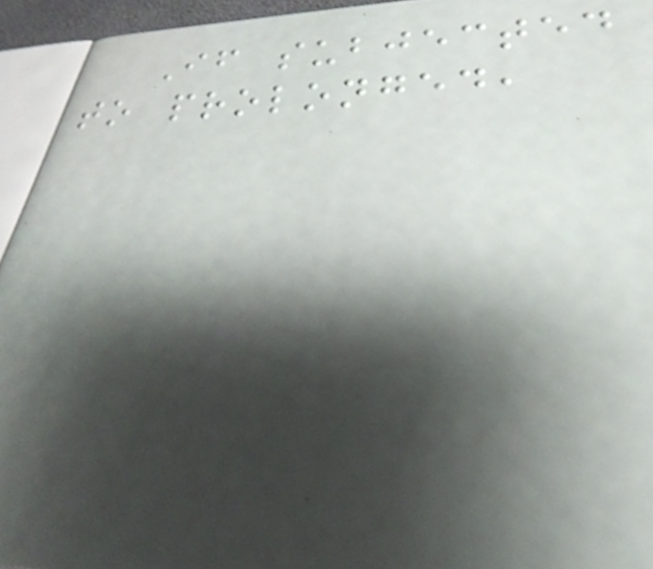If subjected
to prolonged,
